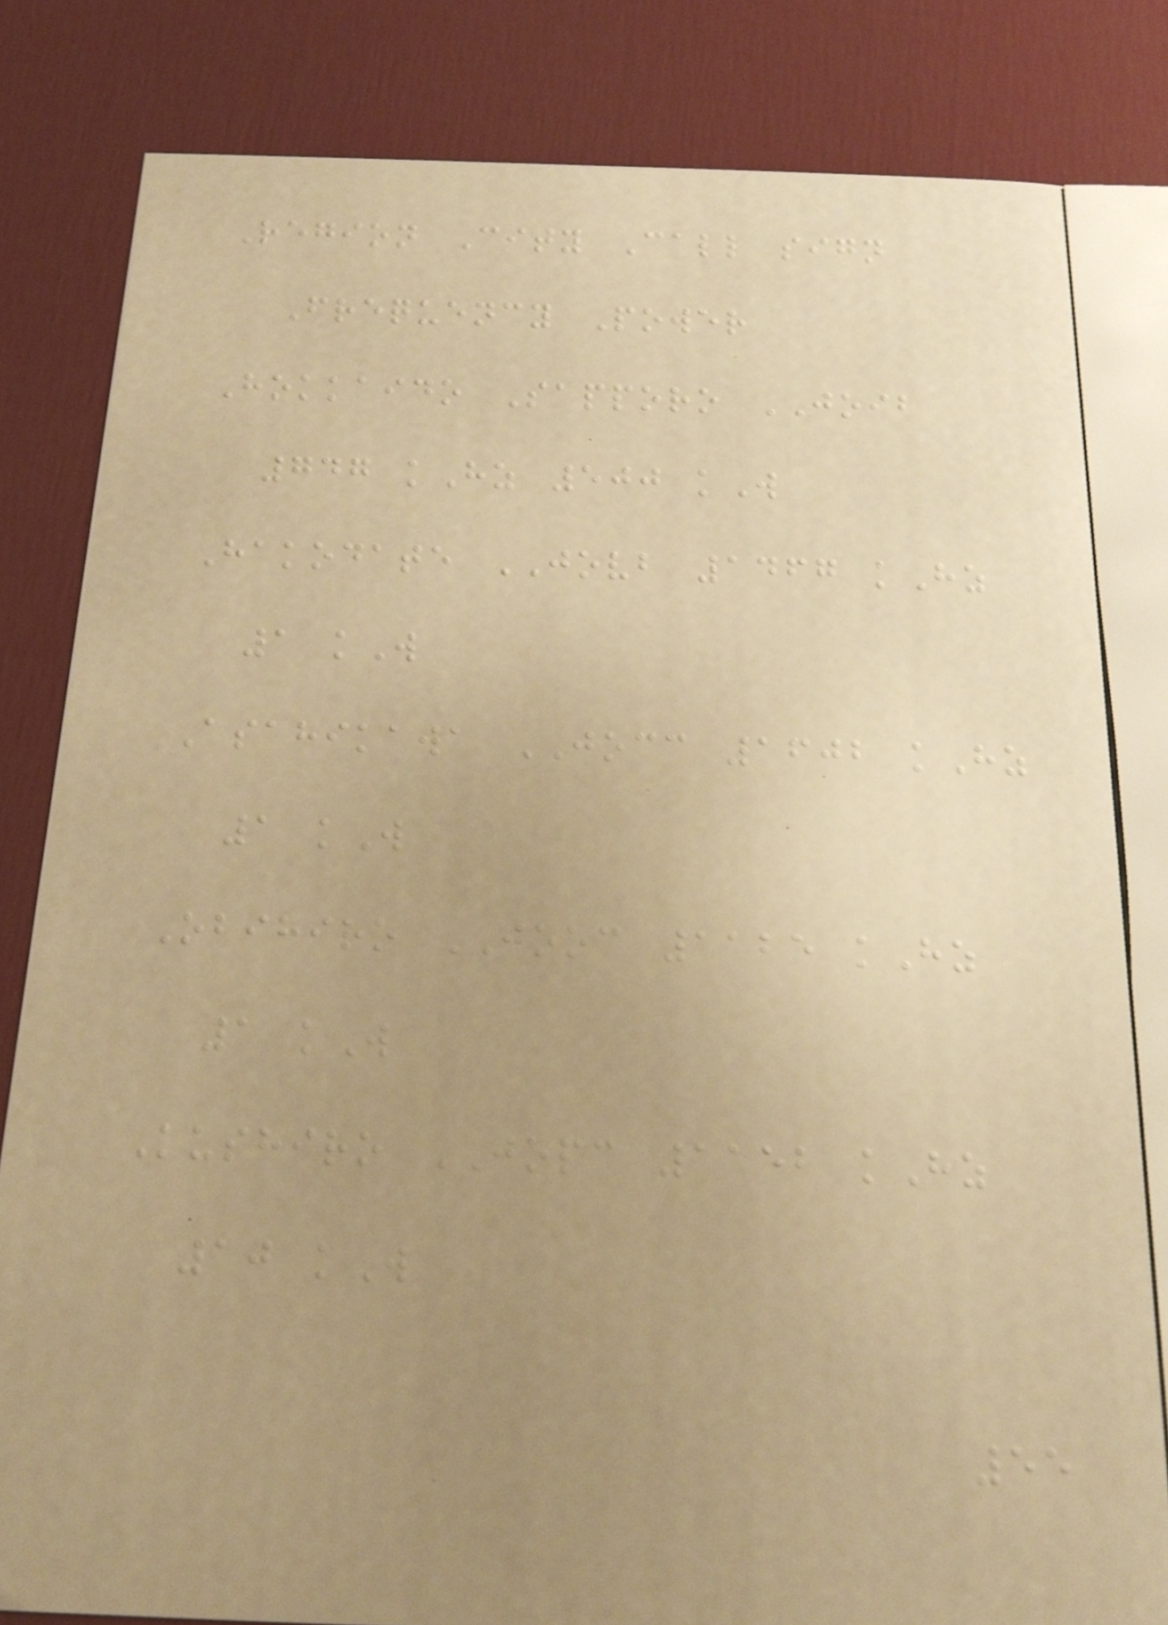Region City Call sign
Frequency Power
Hokkaido Sapporo JOIB
747 kHz 500 kW
Hakodate JOVB 1467 kHz
1 kW
Asahikawa JOCC 1602 kHz
1 kW
Obihiro JOOC 1125 kHz
1 kW
Kushiro JOPC 1152 kHz
10 kW
55
